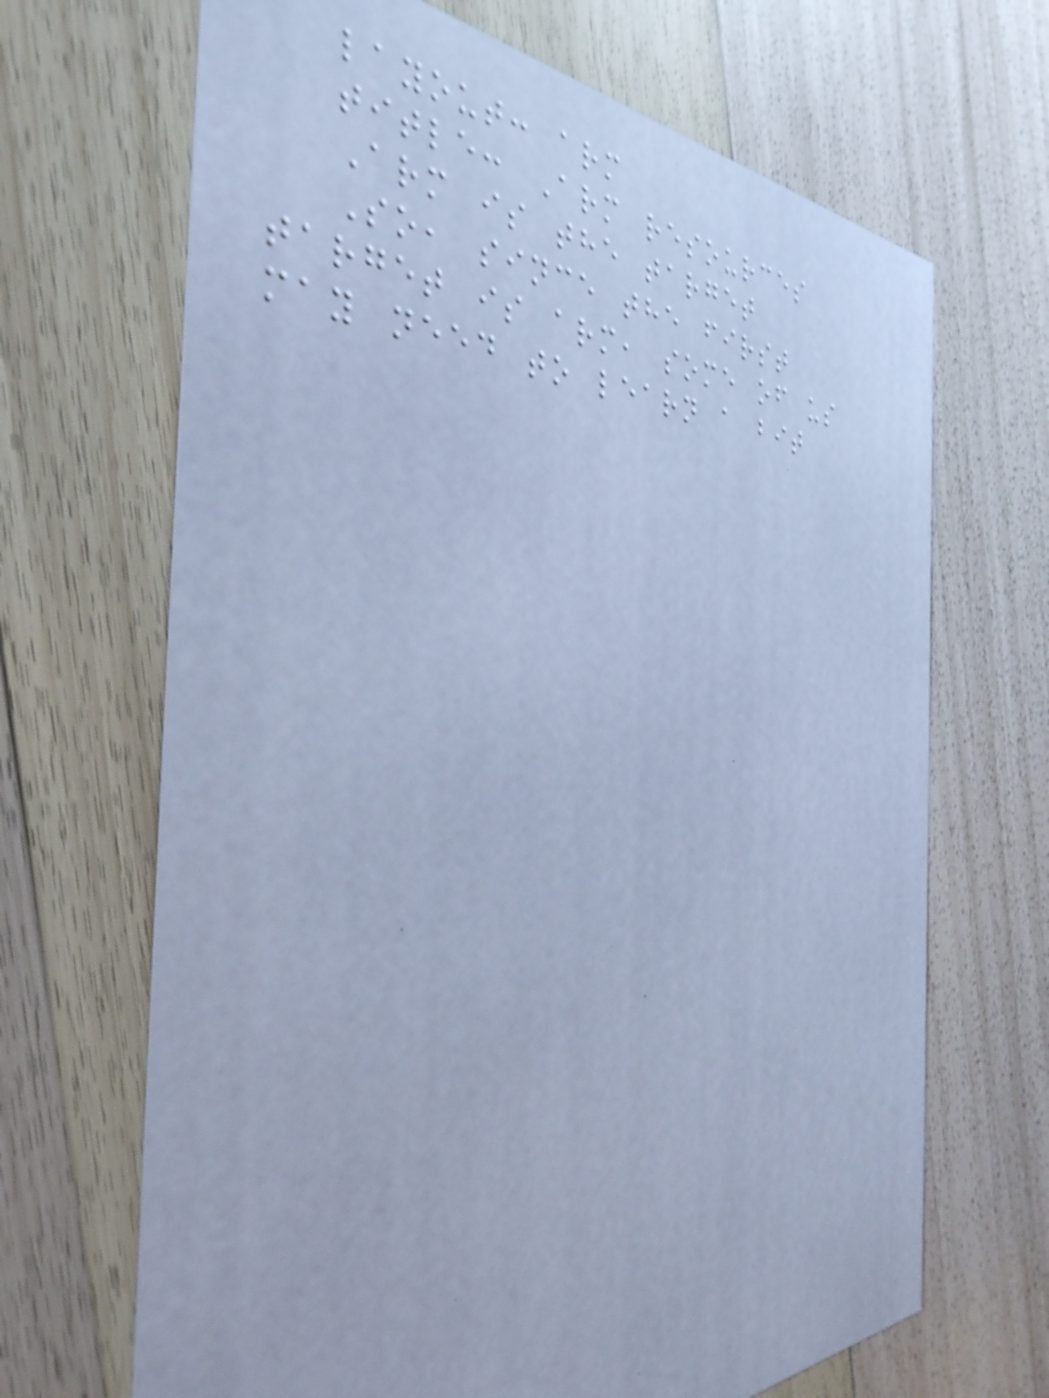layout: arm
title: Arm resources
Arm is the target
So, since the first
target is arm, some of us
may need to learn a bit
